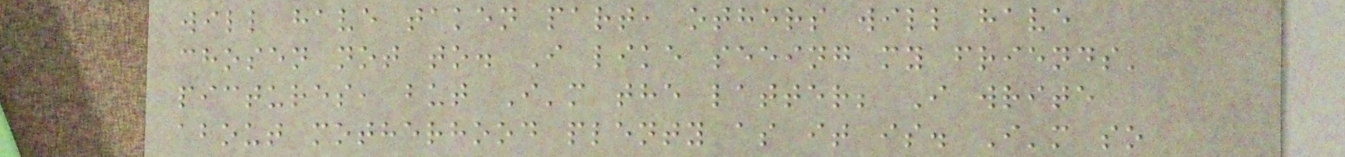will have taken part, others will have
chosen not to. I like seeing my friends'
pictures, but I'm the latter; I write
about motherhood plenty as it is. I'm so
